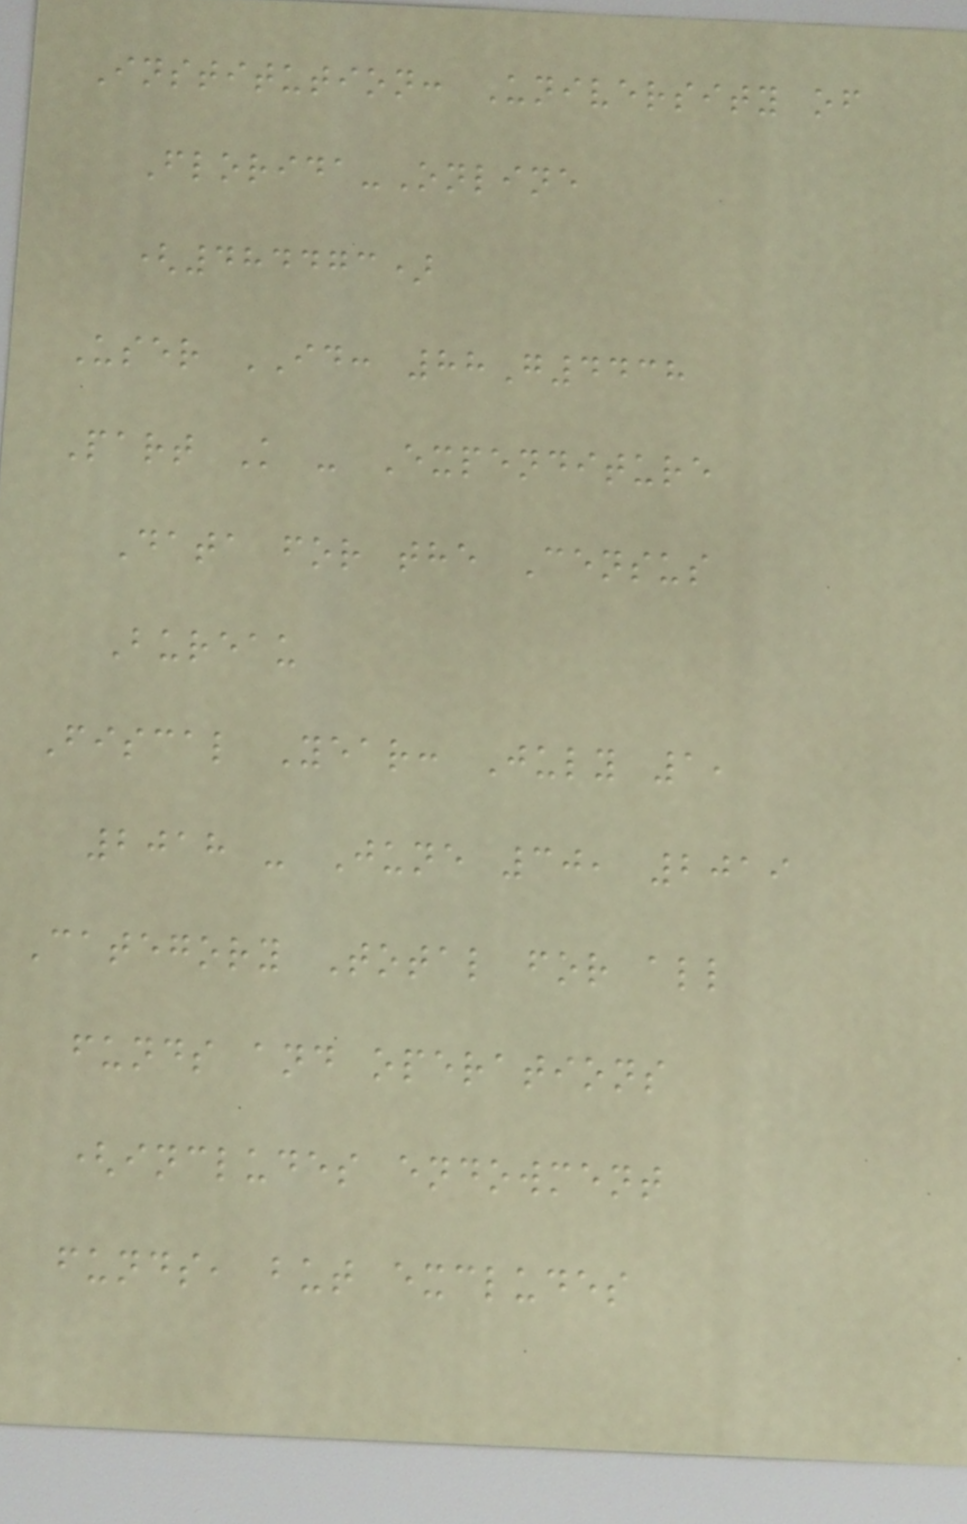Institution: University of
Florida-Online
(484473)
User ID: 88G4438
Part K - Expenditure
Data for the Census
Bureau
Fiscal Year: July 1,
2018 - June 30, 2019
Category Total for all
funds and operations
(includes endowment
funds, but excludes
